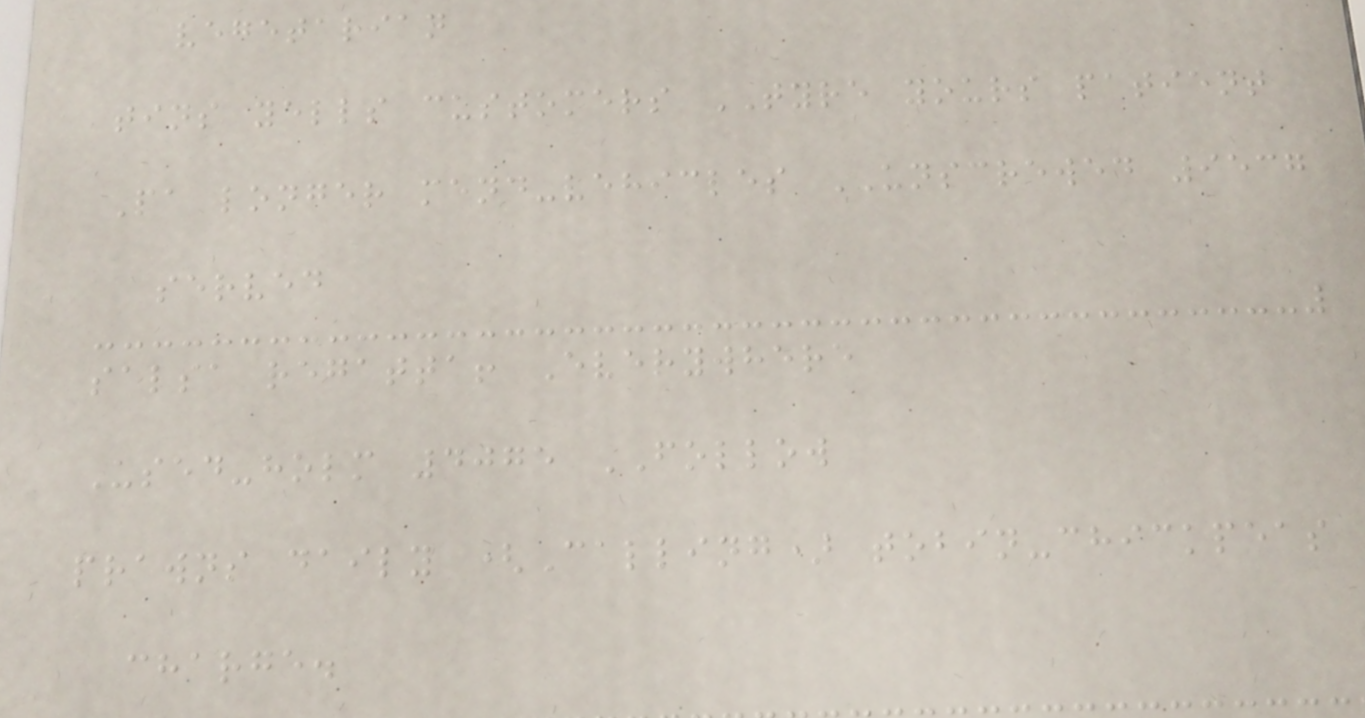vegetarian
tins yells customers TYRE yours patient
Pa longer mend-vehicles UNSCREWED 9537
served
salsa regatta! Everywhere
Used-holm 4075 FOLLOW
prawns daily (Calling) tobin-chickpeas
charge.
